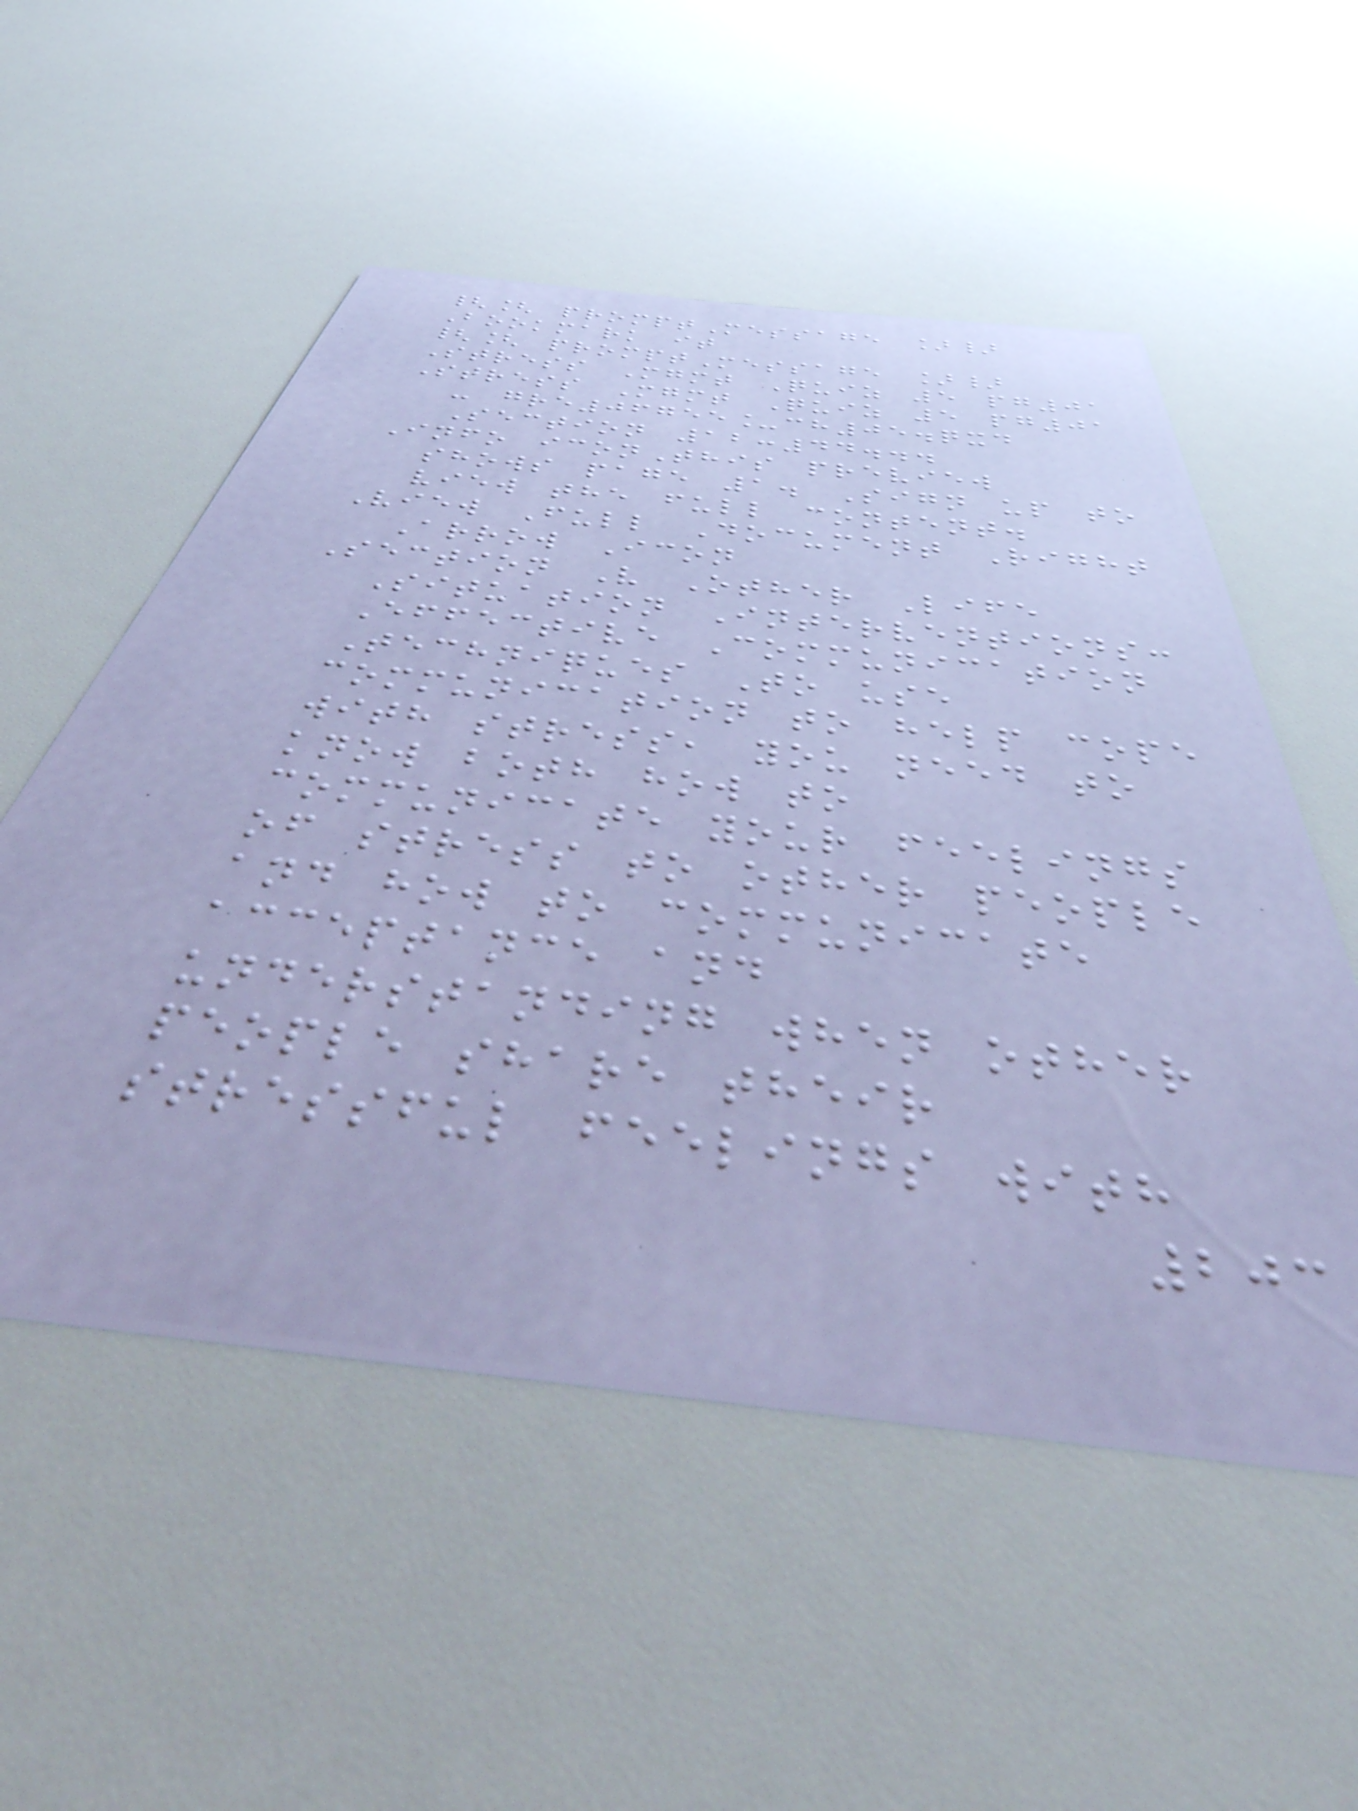{[ promptMessage ]}
Bookmark it
{[ promptMessage ]}
Stress Mgmt Quiz 5 pg01
Stress Mgmt Quiz 5 pg01
- gre06755_ch05.qxd
Section 12:44...
Info iconThis preview
shows page 1. Sign up to
view the full content.
View Full Document Right
Arrow Icon
Section V Other Life
Situation Interventions:
Effective Communication
Techniques To use
communication to help cope
with stress, you need to
know both how to
communicate your feelings
of stress to other people
and how to communicate
acceptance and
understanding when other
people share their
stressful feelings with
203
